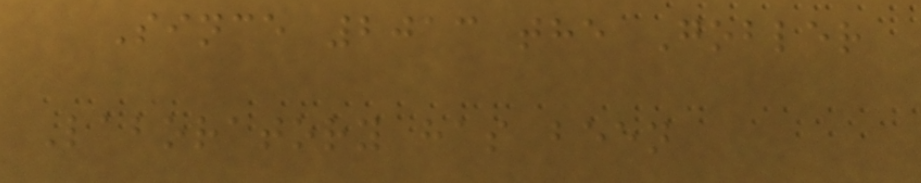Since 2013 the Gobler
Laboratory has been
